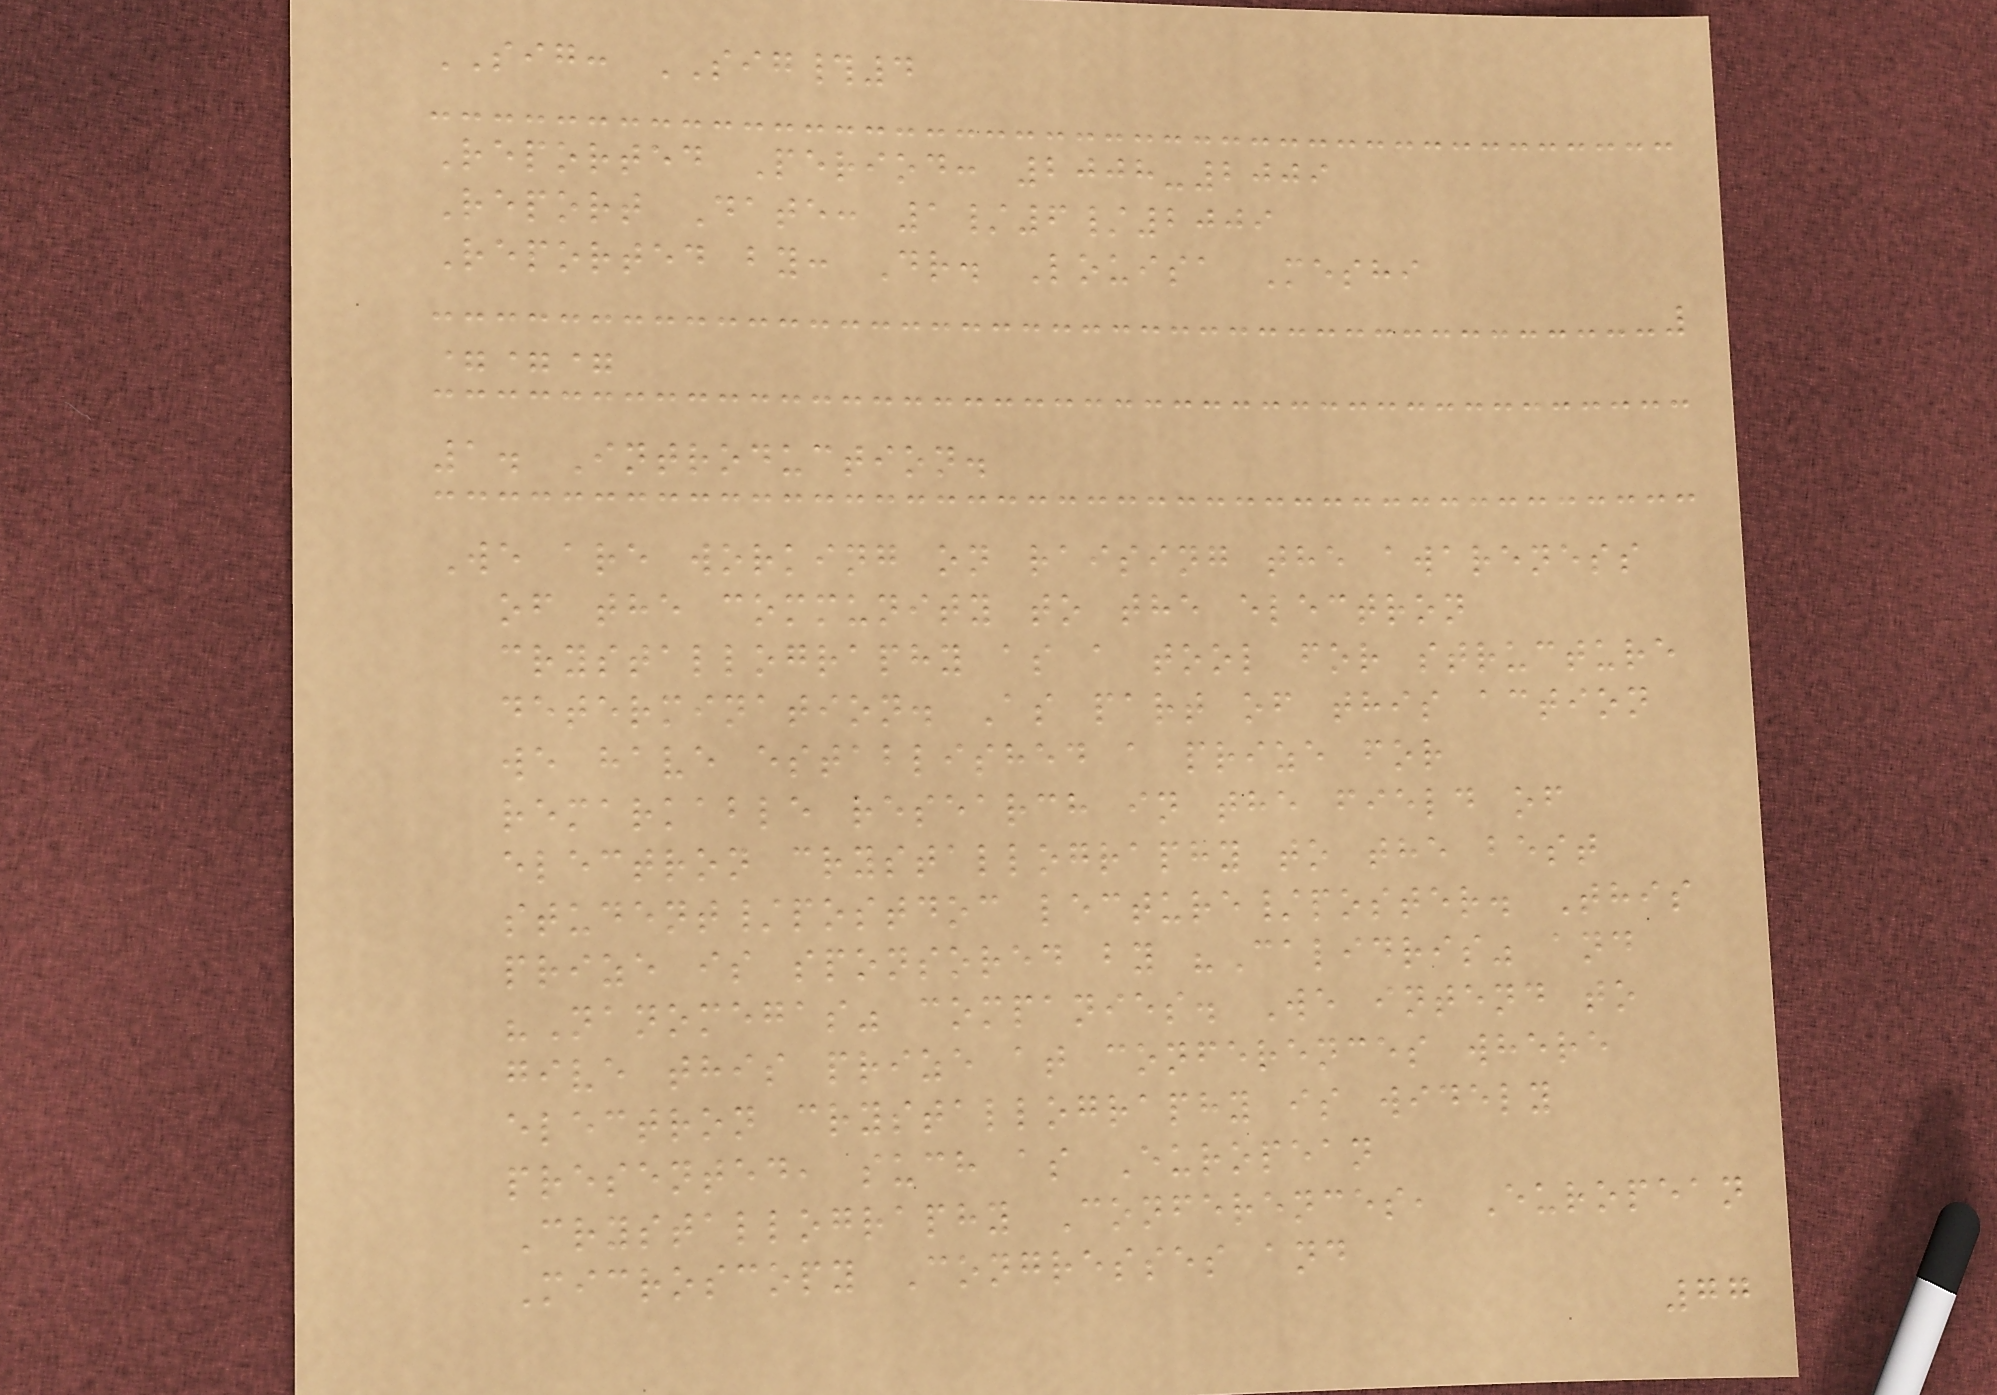SIG: SIG#4
Reported Period: 2008-2009
Report Date: 1/6/2009
Reported by: Dr. Louisa Meshi
===
1. Introduction.
We are working on raising the awareness
of the community to the electron
crystallography as a tool for structure
determination. As part of this action
we have established a prize for
remarkable research in the field of
electron crystallography to the best
student/postdoc lecture/poster. This
prize is sponsored by "Calidris" and
"Nanomegas" companies. We intend to
give this prize at conferences where
electron crystallography is widely
presented, such as European
Crystallography Conferences, European
Microscopy Congresses and
77
